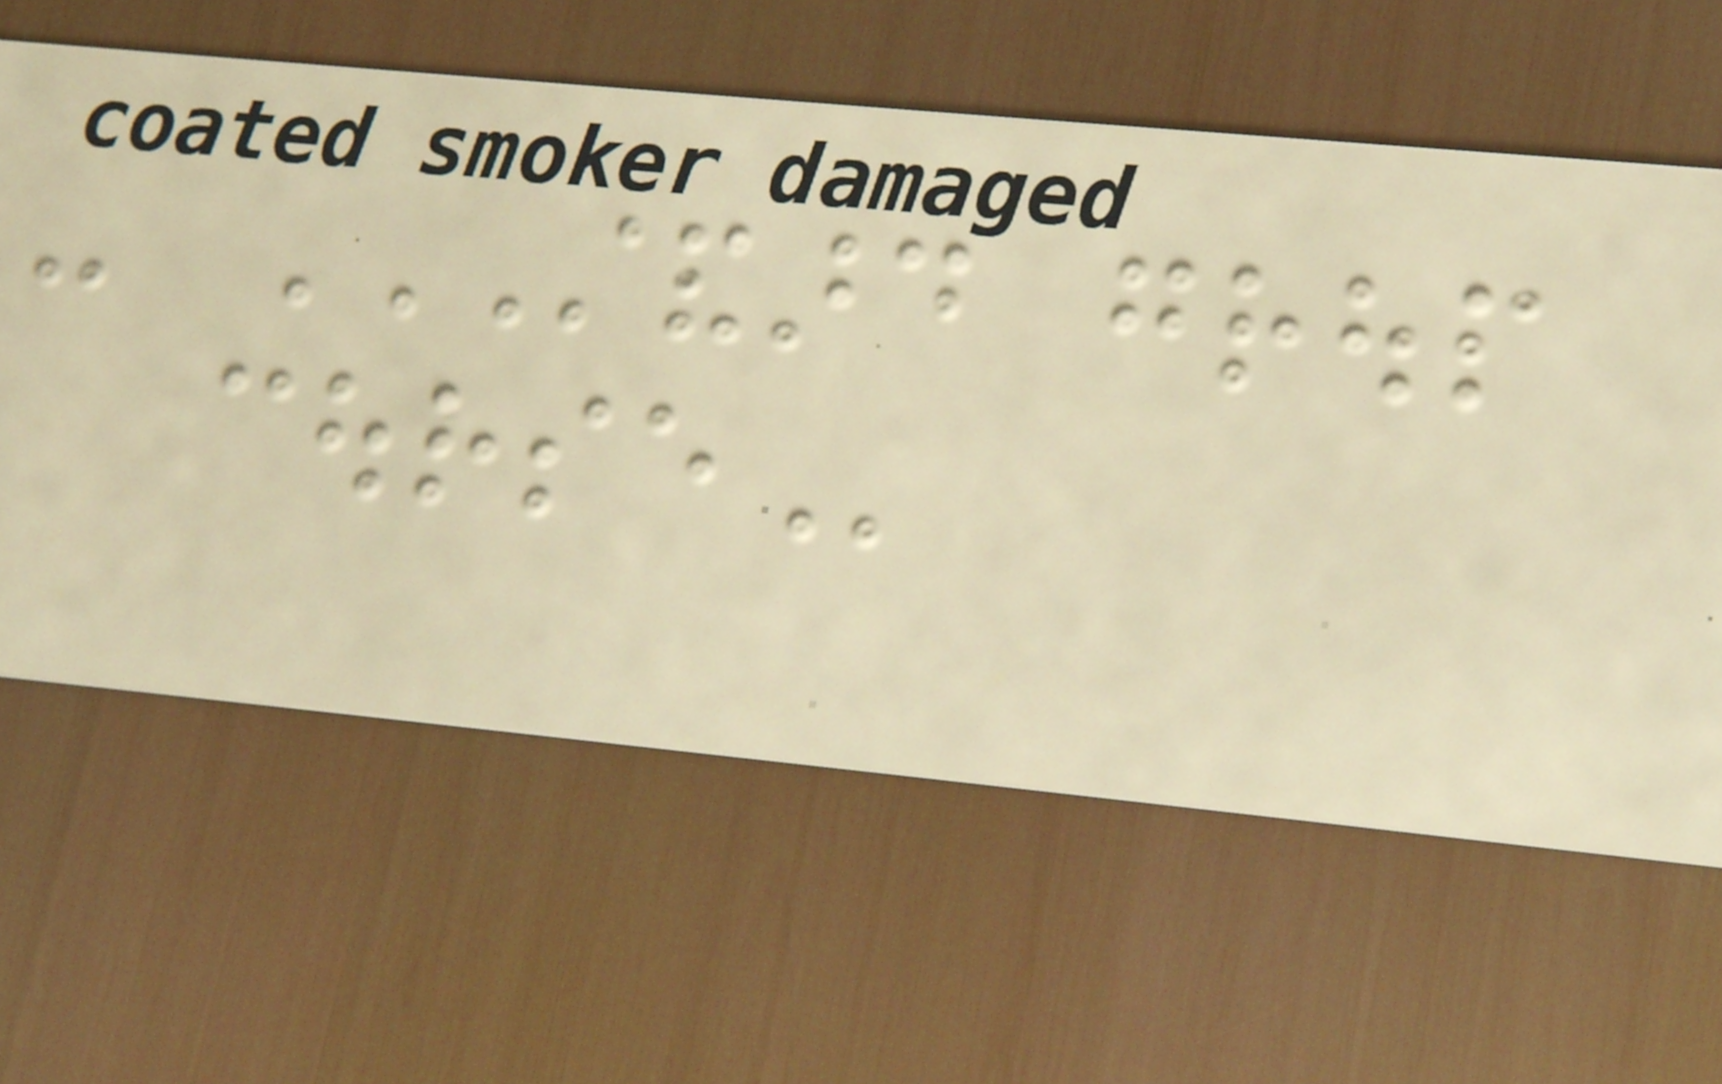- STANDARD GROUP
COURSE
